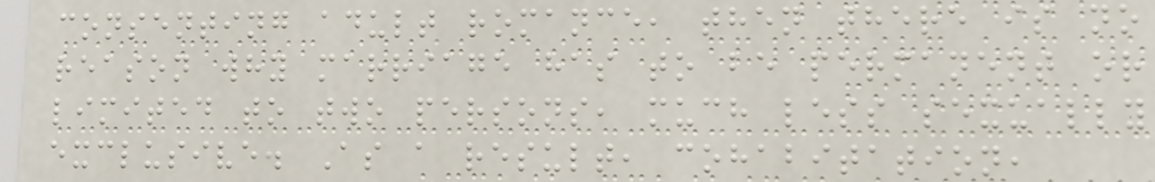consenting adult romance, then there is no
reason why marriage has to be permanent or
limited to two persons, much less sexually
exclusive. As a result, cohabitation,
